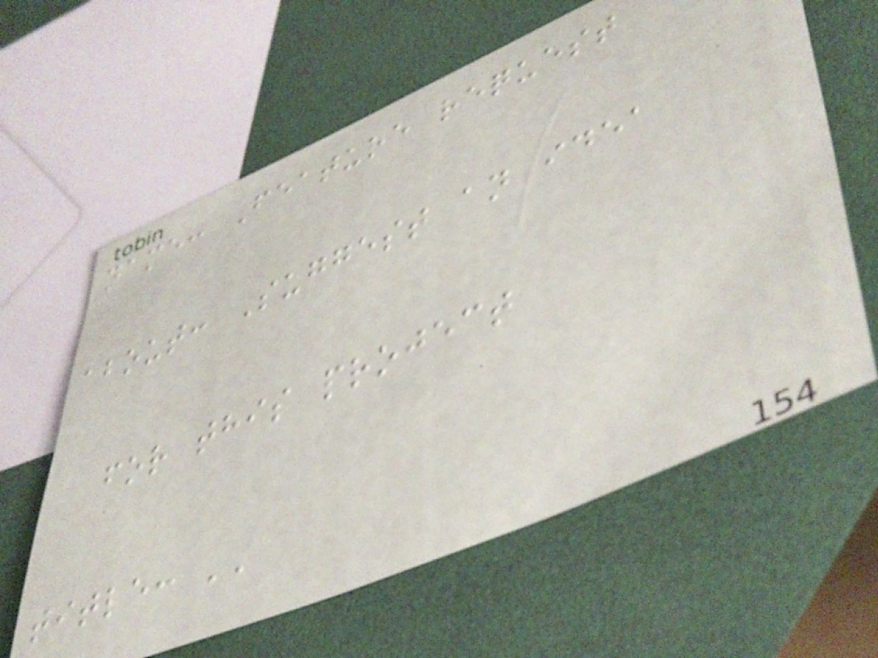name: Feature request
about: Suggest an idea
for this project
title: ''
